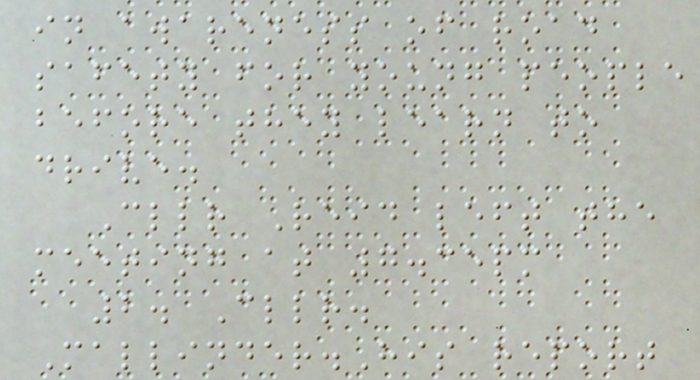in awareness of road
safety for young people
before they learn to
drive.
Cllr Reid left the
meeting at 7.35pm
2. Cllr.
Mallinder.His report
